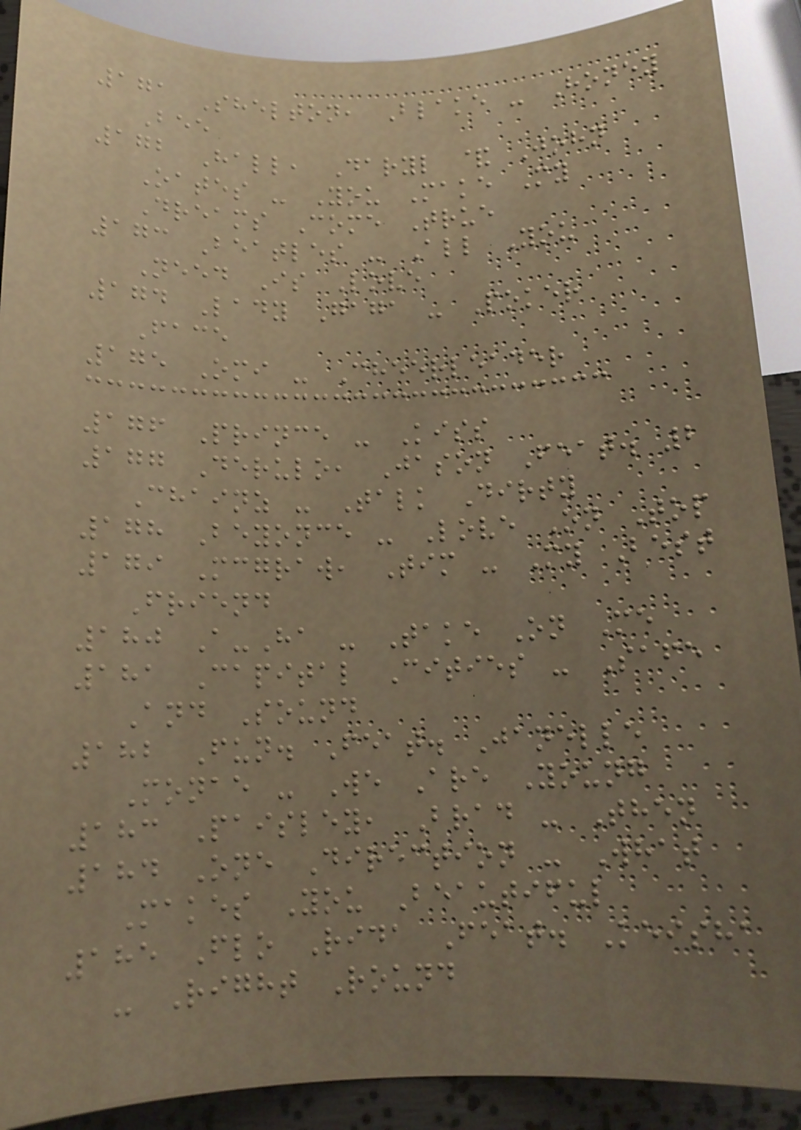171 Shelton, Blake - Honey
Bee
172 Hall, Daryl & John
Oates - You Make My
Dreams Come True
173 Beatles - All You
Need Is Love
174 Lady Gaga - Poker
Face
175 Omi - Cheerleader
176 Prince - Kiss
177 Derulo, Jason Feat. 2
Chainz - Talk Dirty
178 Beyonce - Love On Top
179 Mcgraw, Tim - My Best
Friend
180 A-Ha - Take On Me
181 Capital Cities - Safe
And Sound
182 Fun. Feat. Janelle
Monae - We Are Young
183 Paisley, Brad - Then
184 One Direction - What
Makes You Beautiful
185 Flo Rida Feat. Keisha
- Right Round
